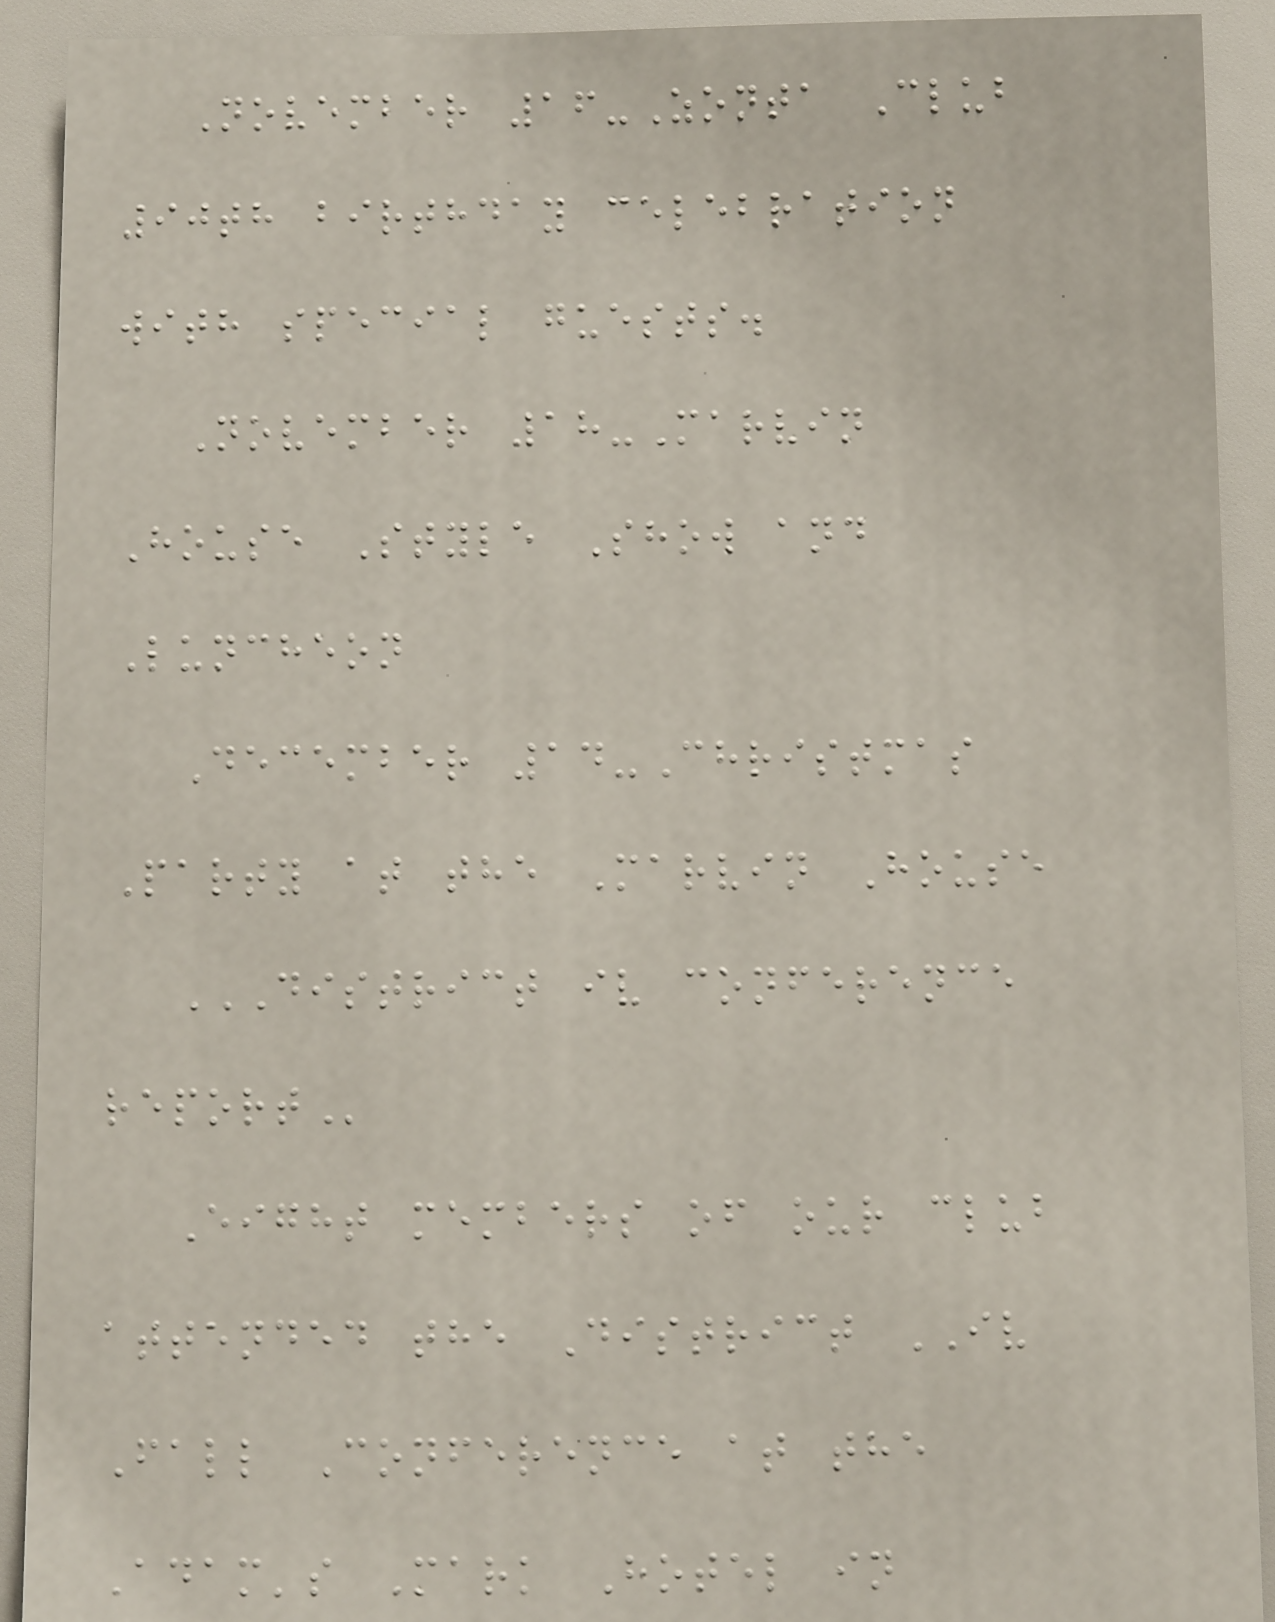November 16-Zonta Club
90th birthday celebration
with special guests.
November 18-Marvin
House Style Show and
Luncheon
December 14-Christmas
Party at the Marvin House
DISTRICT IV CONFERENCE
REPORT
Eight members of our club
attended the District IV
Fall Conference at the
Adam's Mark Hotel in
